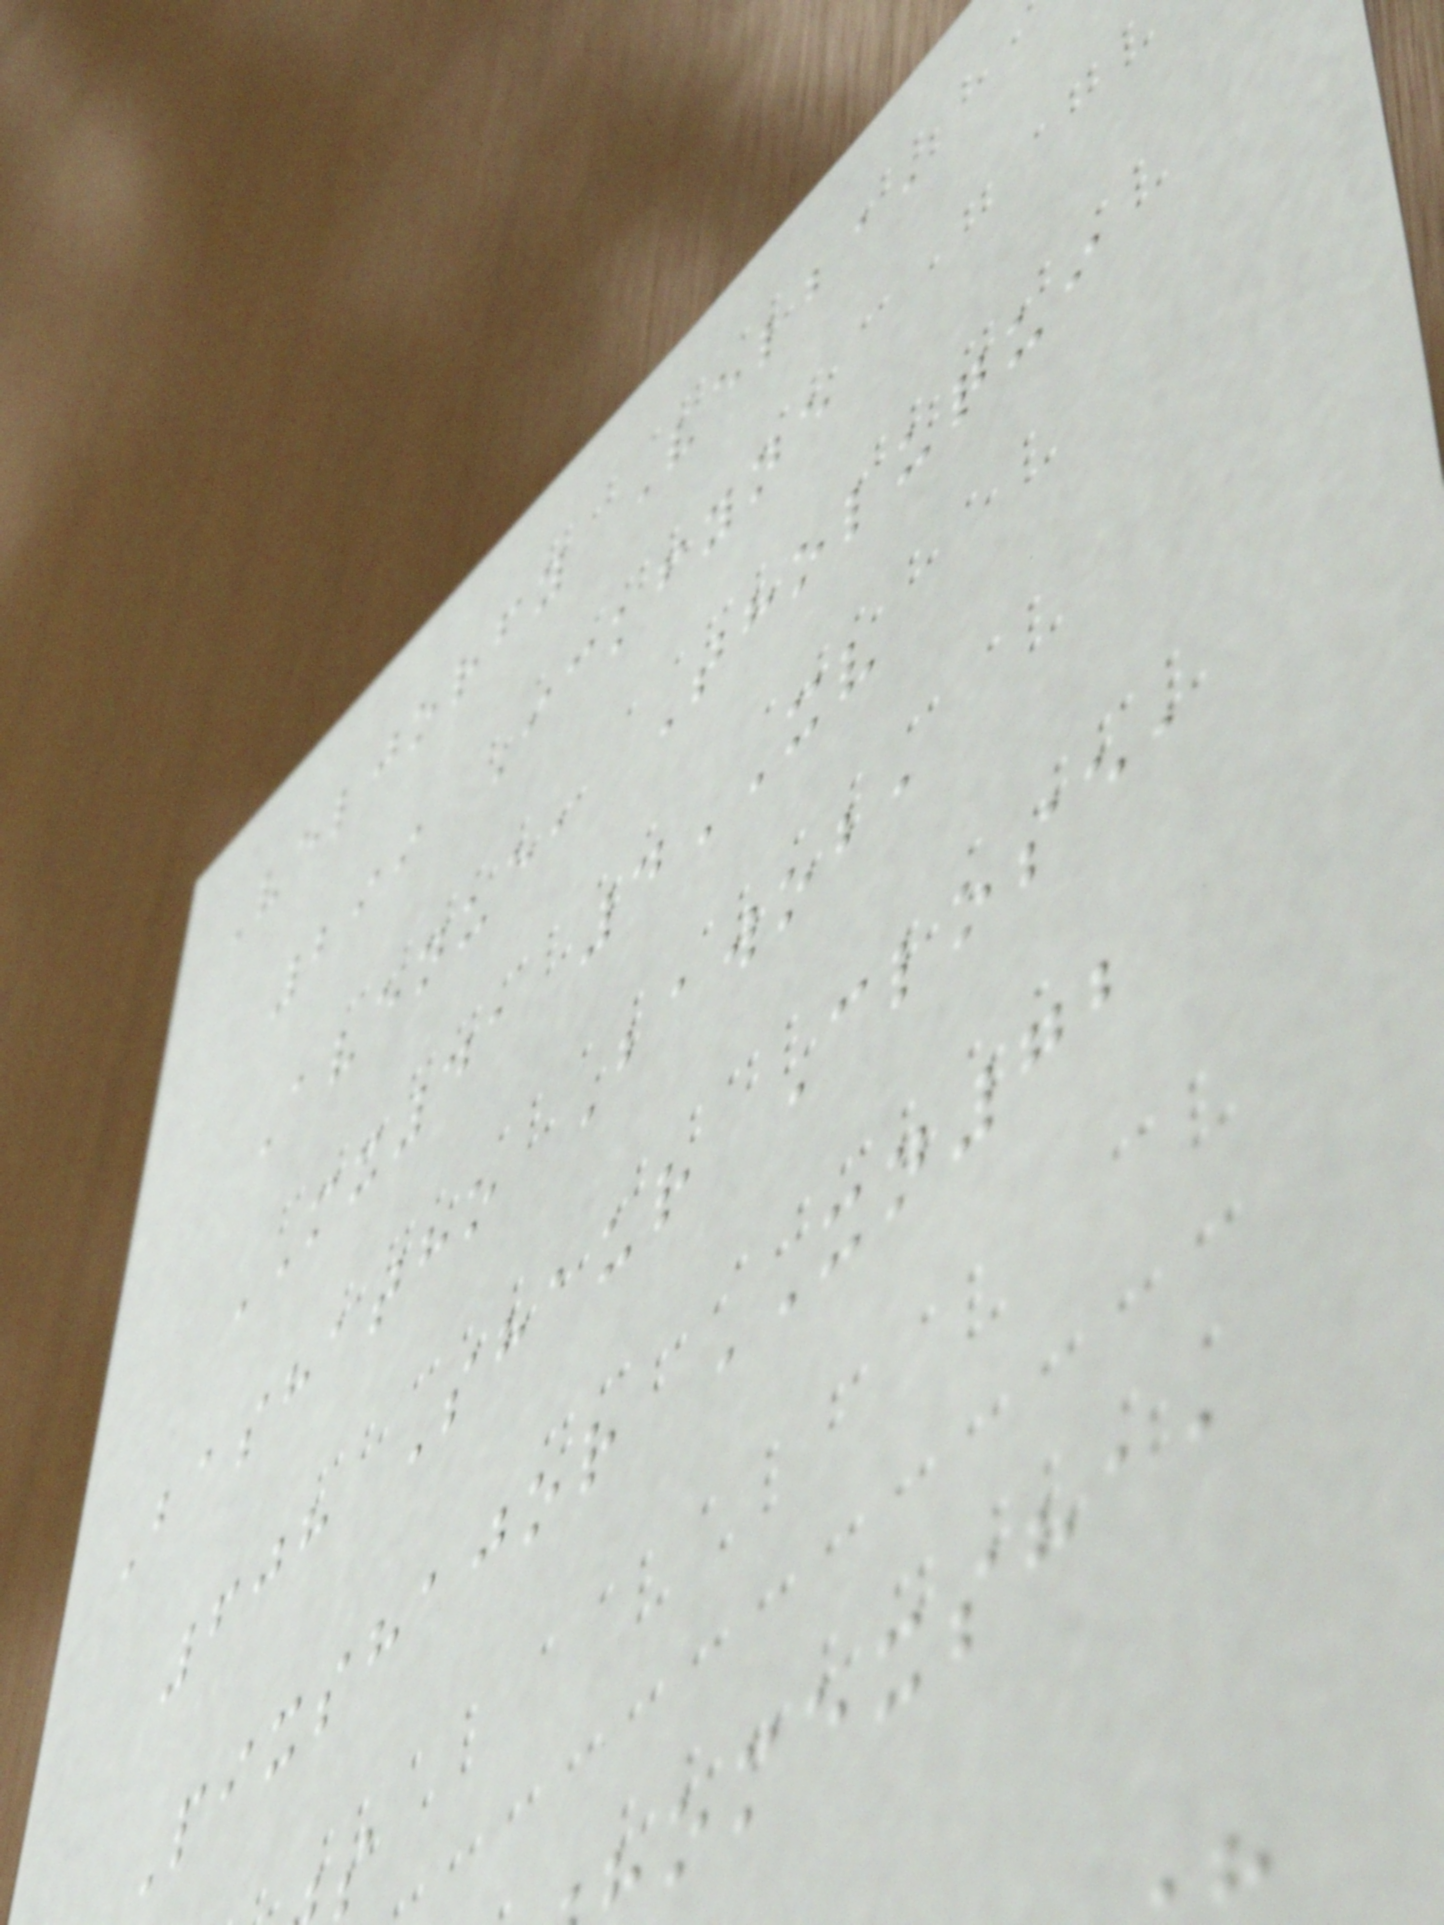Veljorfy Velba,
299 Ickfyne
Avenue, Tholuqui
MX41 4XV
Bashatho Bawob,
608 Shaur Close,
Pixshajor XN72
omexsha,
